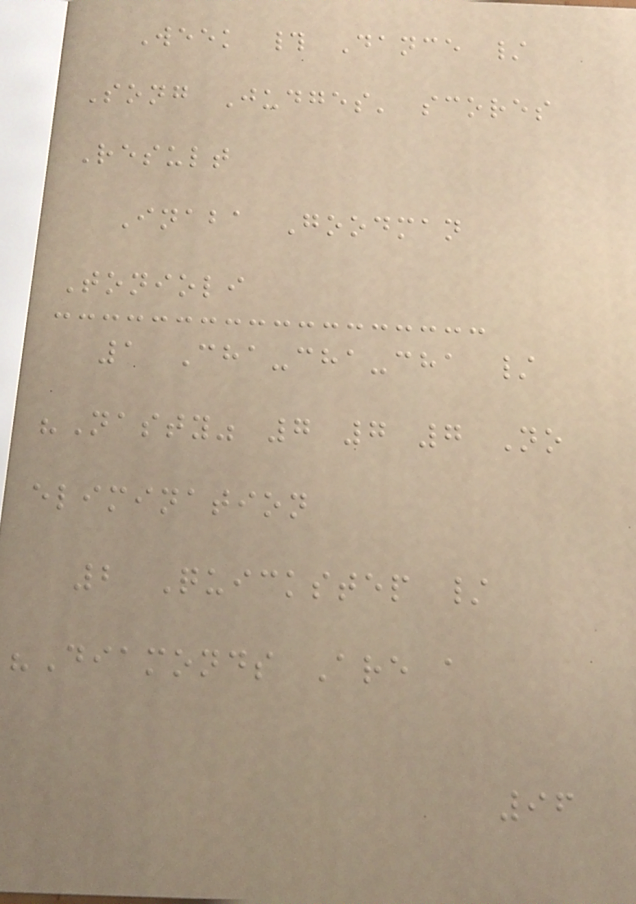Week # Dance /
Song Judges' scores
Result
Inaba Goodman
Tonioli
1 Cha-cha-cha /
"Nasty" 7 7 7 No
elimination
2 Quickstep /
"Diamonds Are a
96
